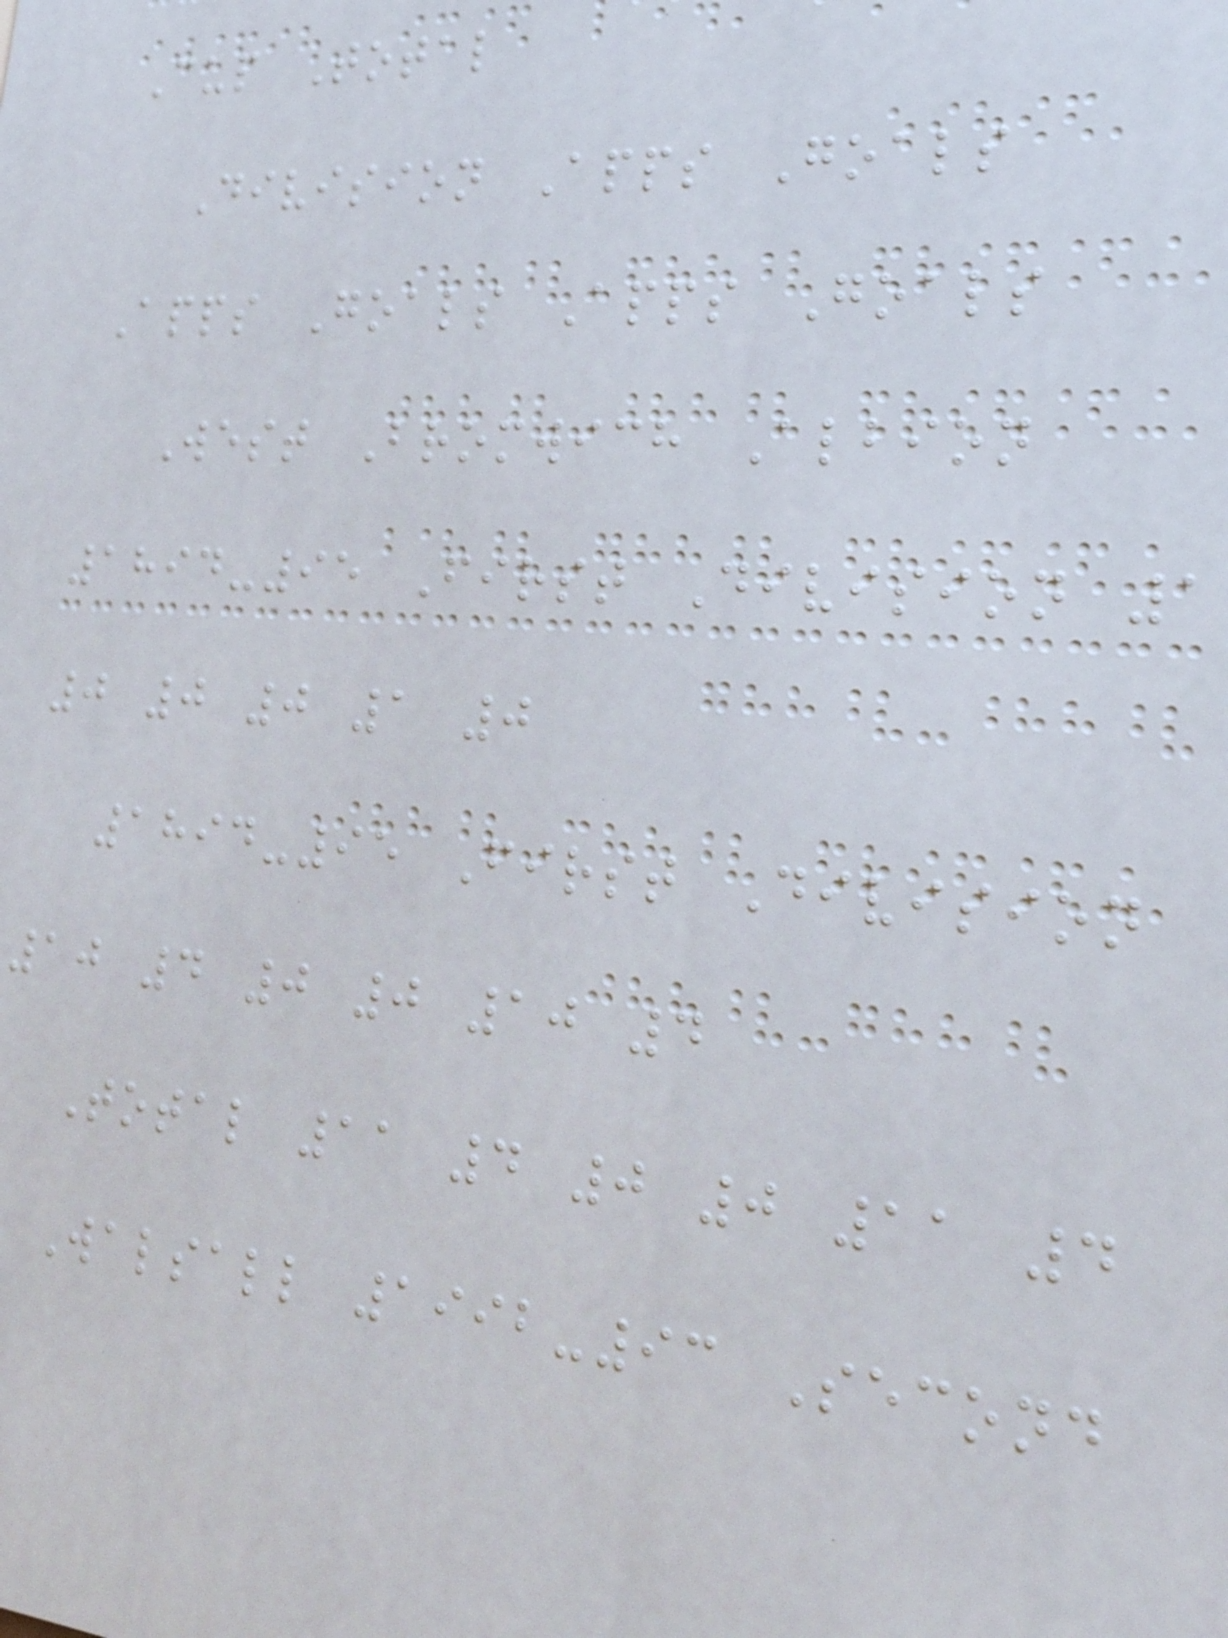Cup Total
Division Apps Goals
Apps Goals Apps Goals
West Bromwich Albion
1894-95 First Division 1
0 0 0 1 0
1894-95 First Division
10 4 0 0 10 4
Total 11 4 0 0 11 4
Walsall 1992-93 Second
